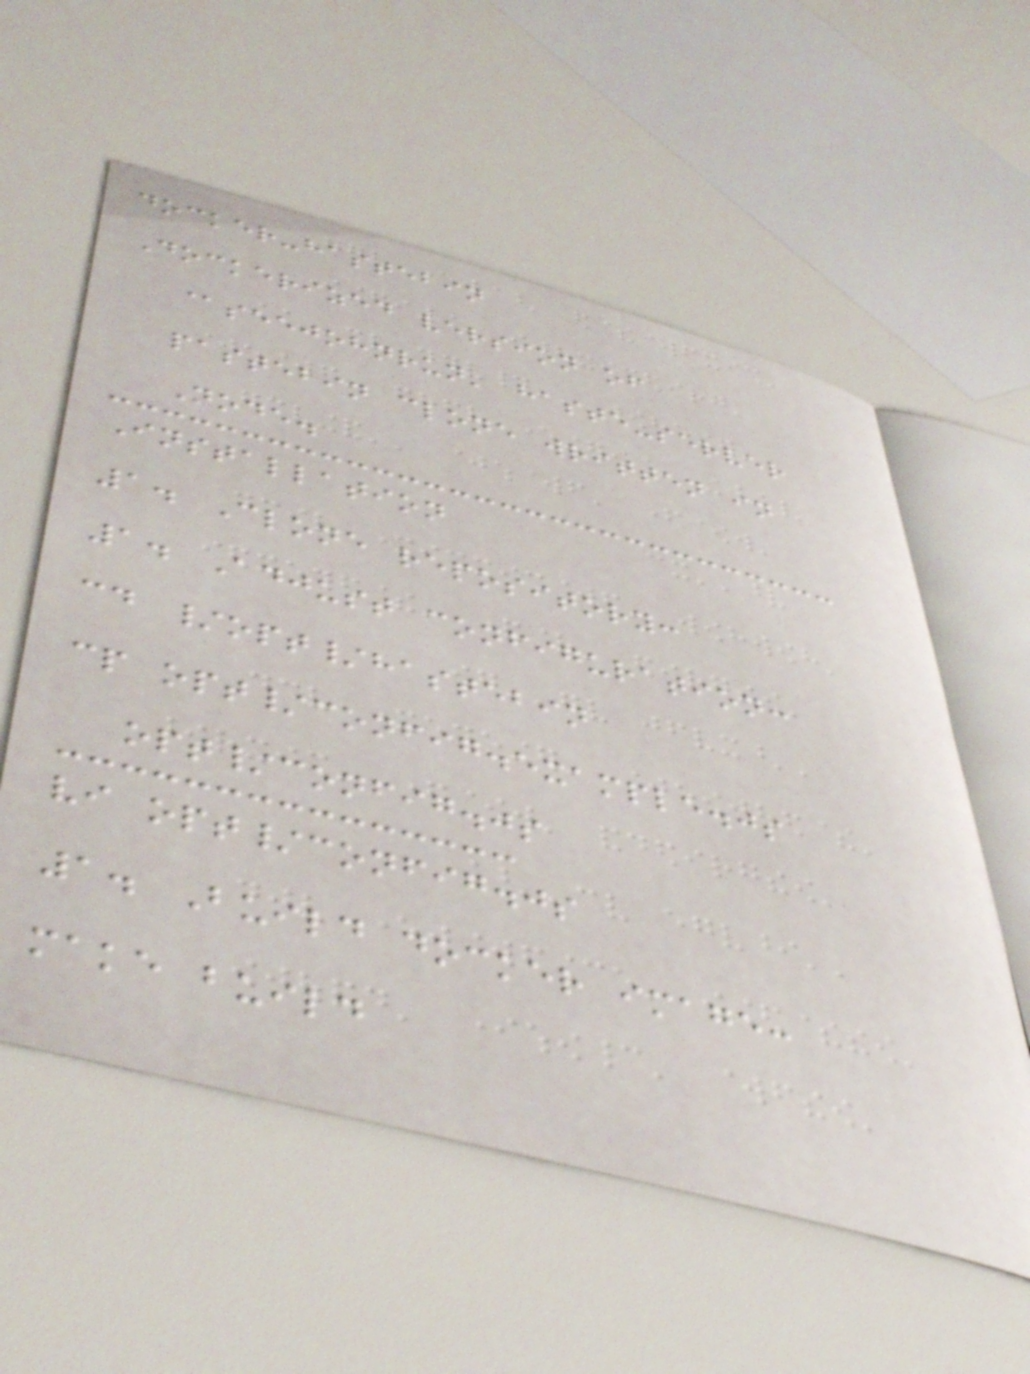docker-hastebin
Dockerized version of
@seejohnrun' haste-server
pastebin clone written in
Node.
Installation
1. Clone repository:
1. Adjust configuration:
cd /opt/hastebin
cp opt/config.example.js
opt/config.js
vi opt/config.js
1. Build docker image:
make build
